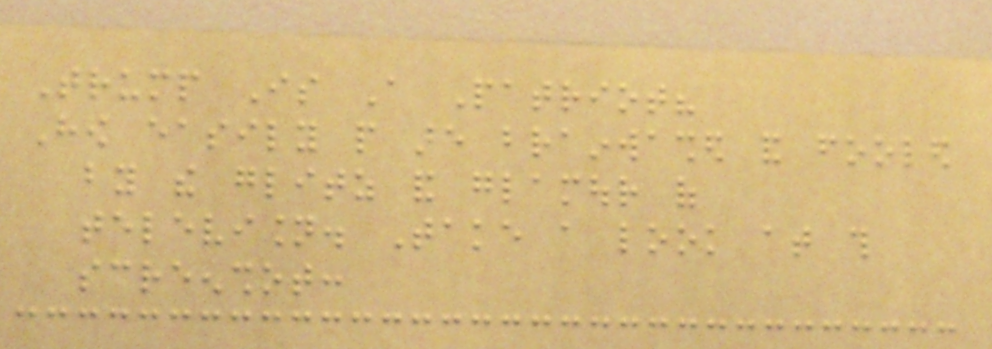Trump Is A Patriot?
How easily people are brainwashed and fooled
by the glitz and glamour of
television. Take a look at this
screenshot:
